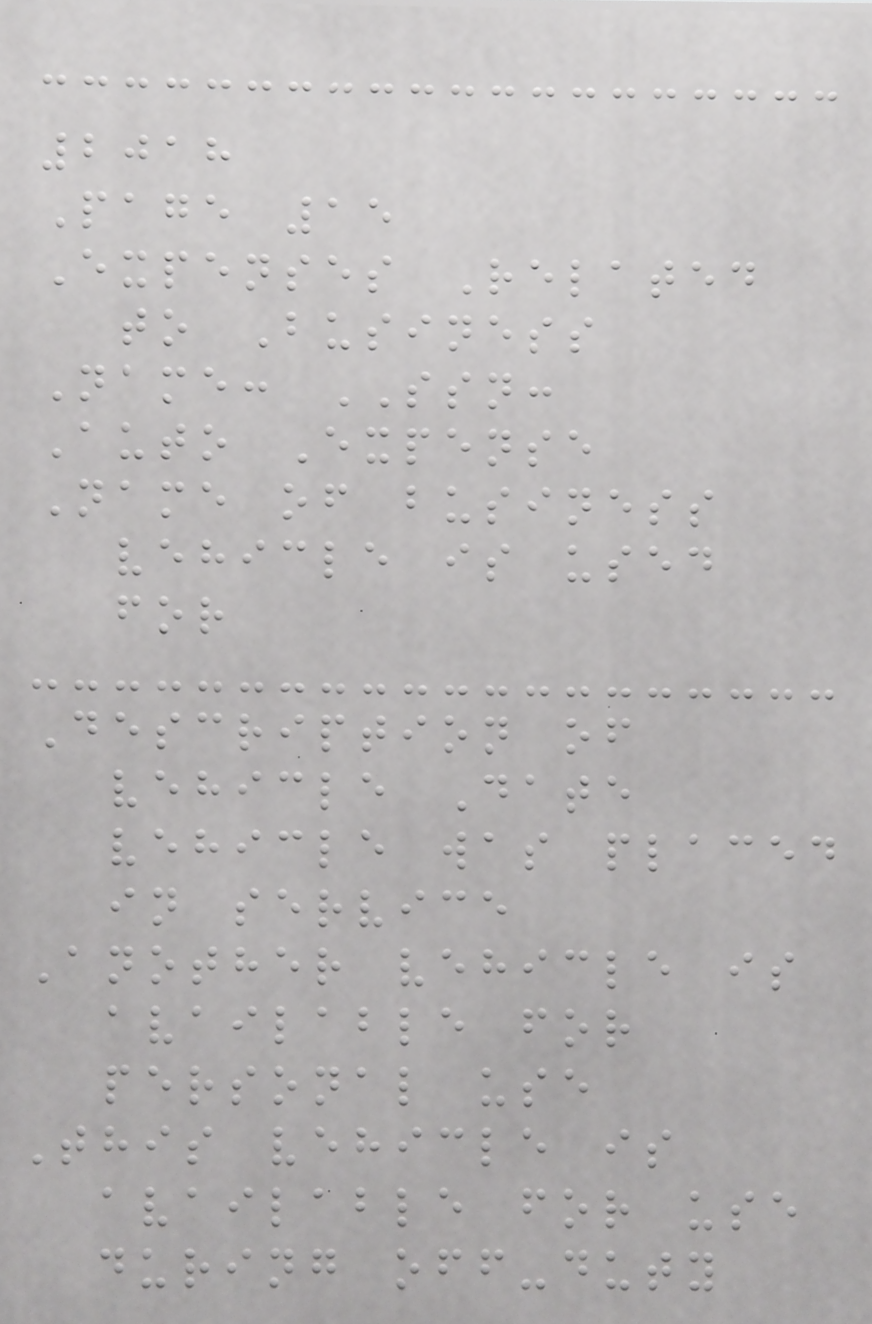2018
Page 15
Expenses Related
to Business
Name: SSN:
Auto Expense
Name of business
vehicle is used
for
Description of
vehicle Date
vehicle was placed
in service
Another vehicle is
available for
personal use
This vehicle is
available for use
during off-duty
